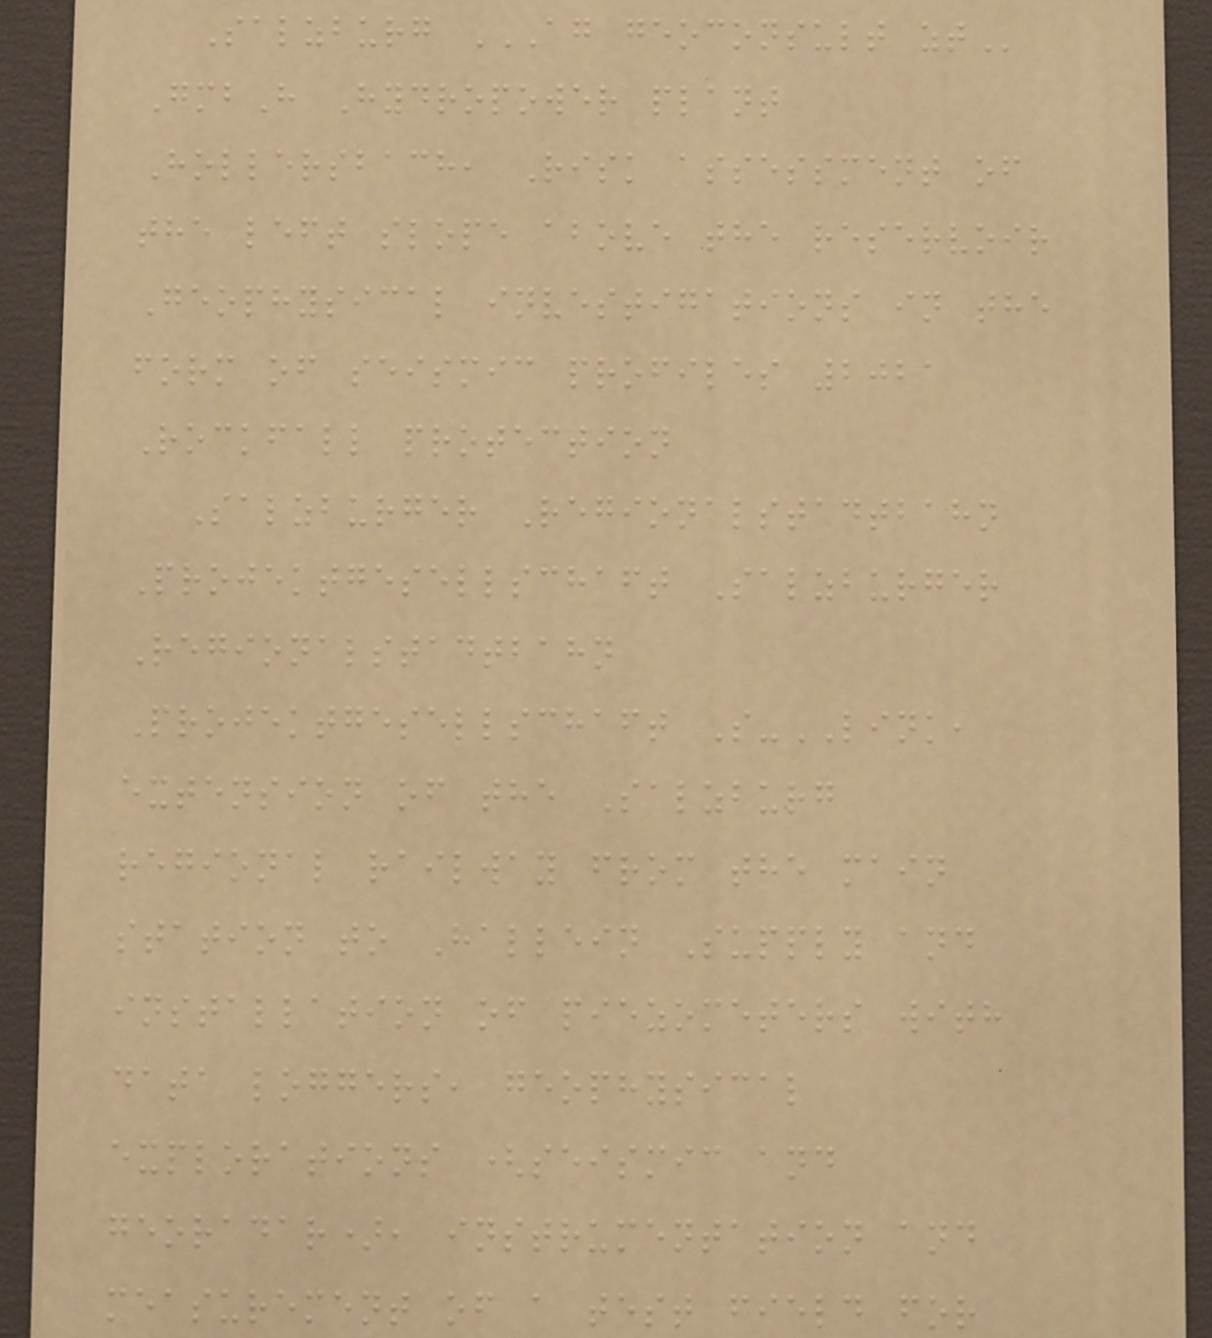Salzburg AG GEOCONSULT ZT
GmbH Hydropower plant
Hollersbach, Risk assessment of
the left slope above the reservoir
Geophysical investigations in the
form of seismic profiles 2021
Rockfall protection
Salzburger Regionalstadtbahn
Projektgesellschaft Salzburger
Regionalstadtbahn
Projektgesellschaft S-LINK,
extension of the Salzburg
regional railway from the main
station to Hallein Supply and
installation of piezometers with
data loggers, geophysical
explorations (seismic and
georadar), instrumentation and
measurement of a test field for
